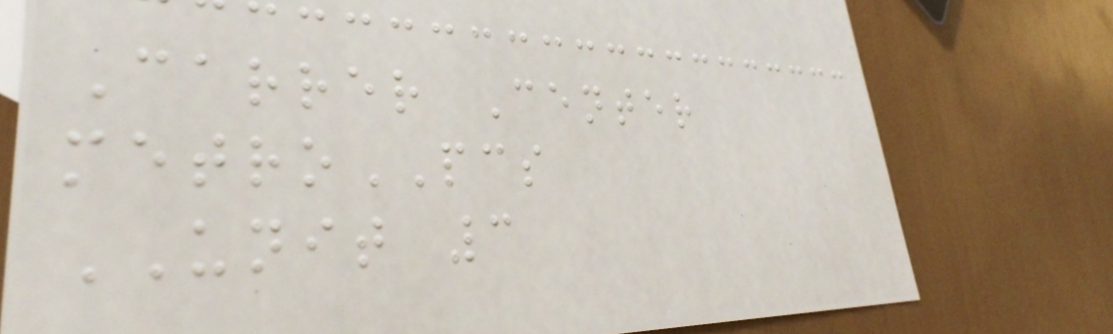Carrer Center
metroPCS
UNIT 3
